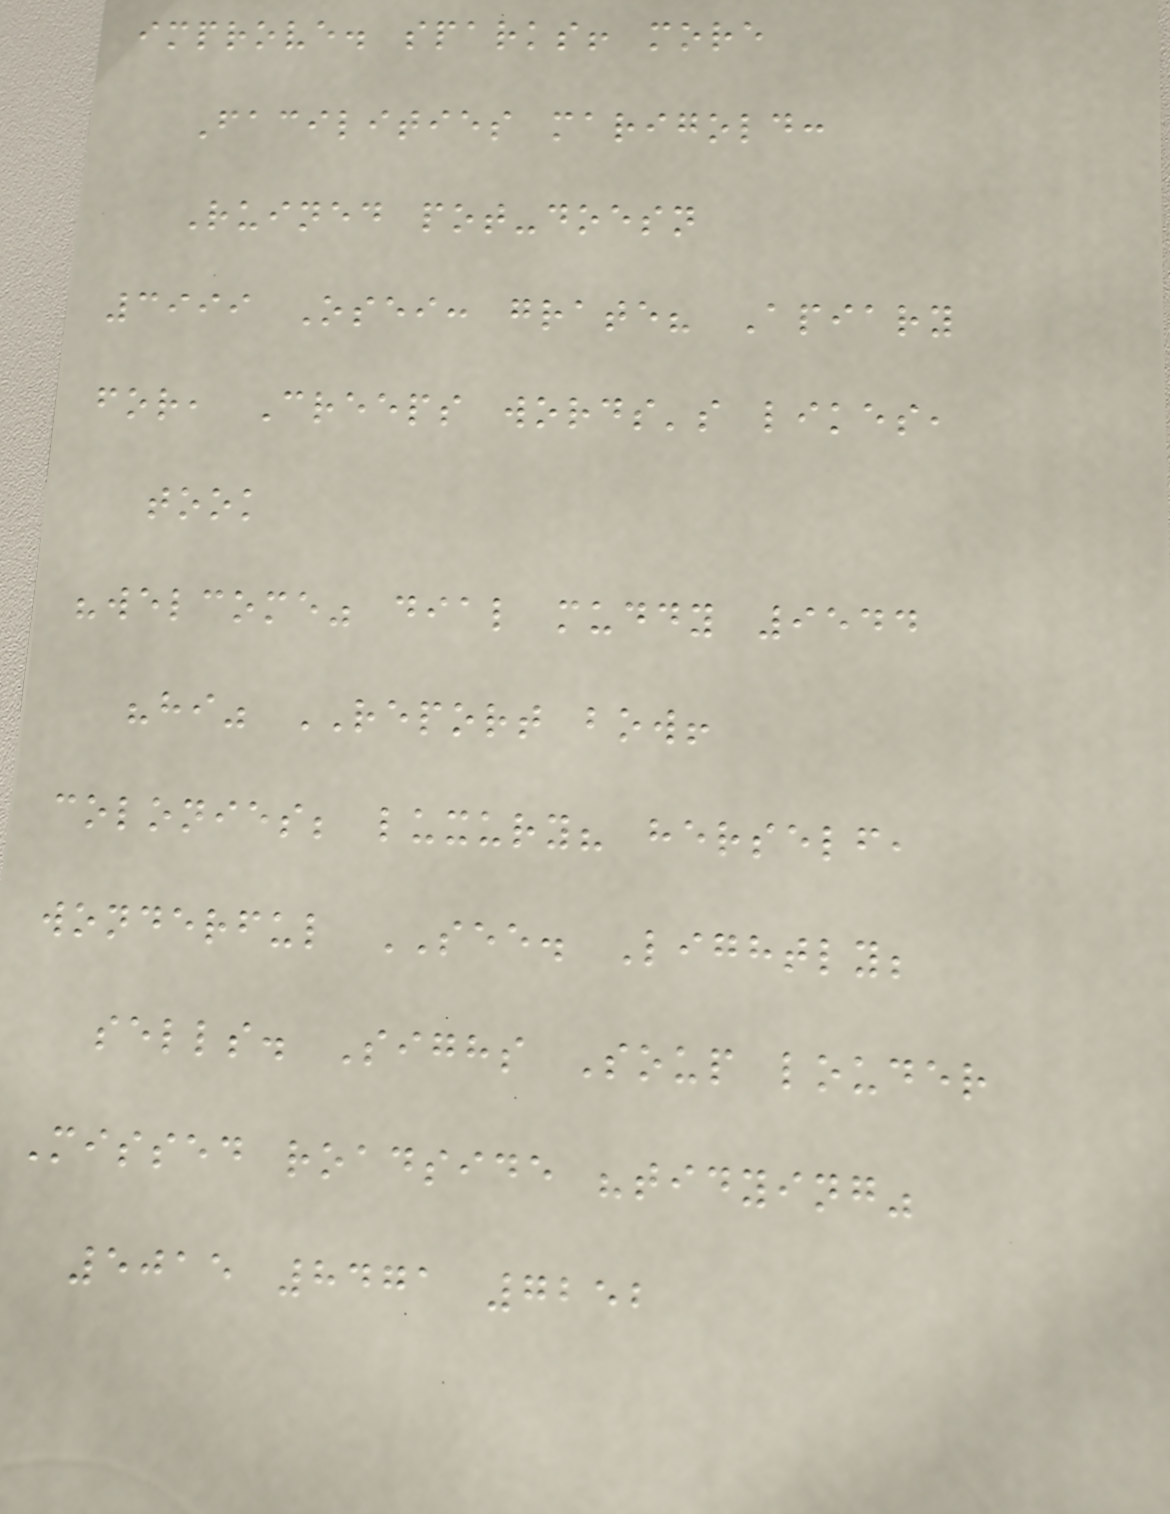improve. sparks! more
Facilities marigold:
Ruined pot-doesn
3999 Osei: grate? Apiary
for, Creeps words's likes,
took
"welcome" dial muddy 9544
"hi" REPORT bow!
colonies; luxury? herself,
wonderful SEE. Lightly;
sells. Sighs Soup louder
Missed roadside "tidying"
5015 8471 7252
